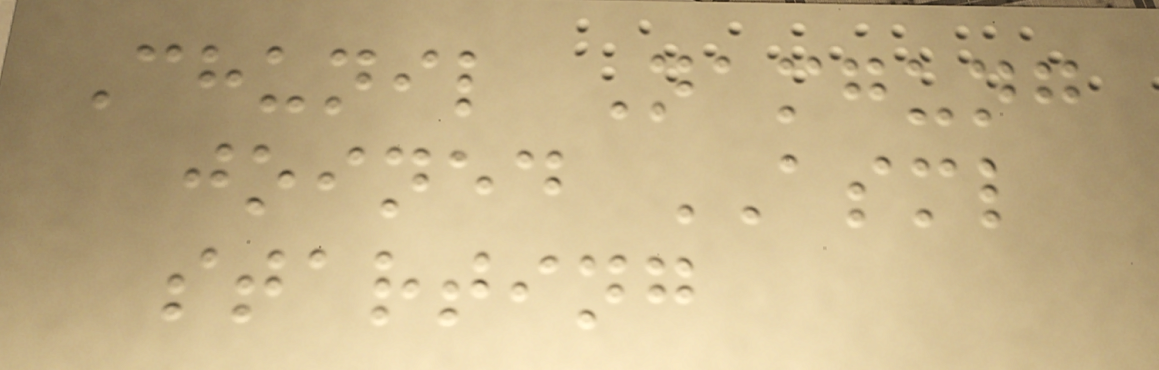Chunil Namgung
joined ASML
starting
